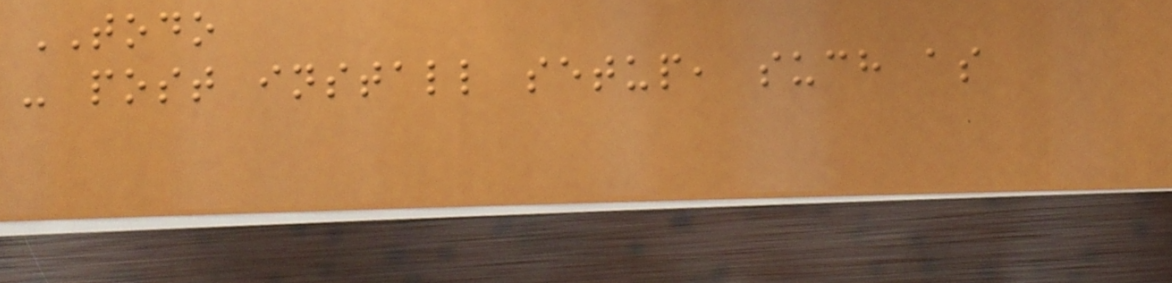TODO
- post install setup, such as
